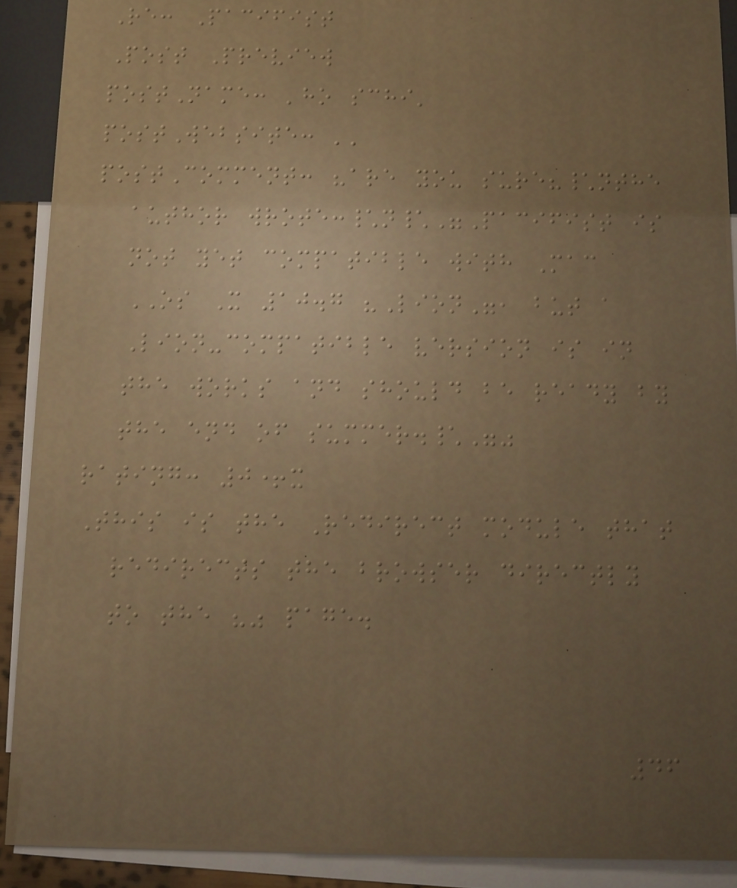Re: Pacifist
Post Preview
postName: 'ho schi'
postWebsite: ''
postComment: "are you sure?\nthe
author wrote:\n\"Pacifist is
not yet compatible with Mac
OS X 10.7 "Lion", but a
Lion-compatible version is in
the works and should be ready by
the end of summer.\""
rating: 0+x
This is the Redirect module that
redirects the browser directly
to the "" page.
46
